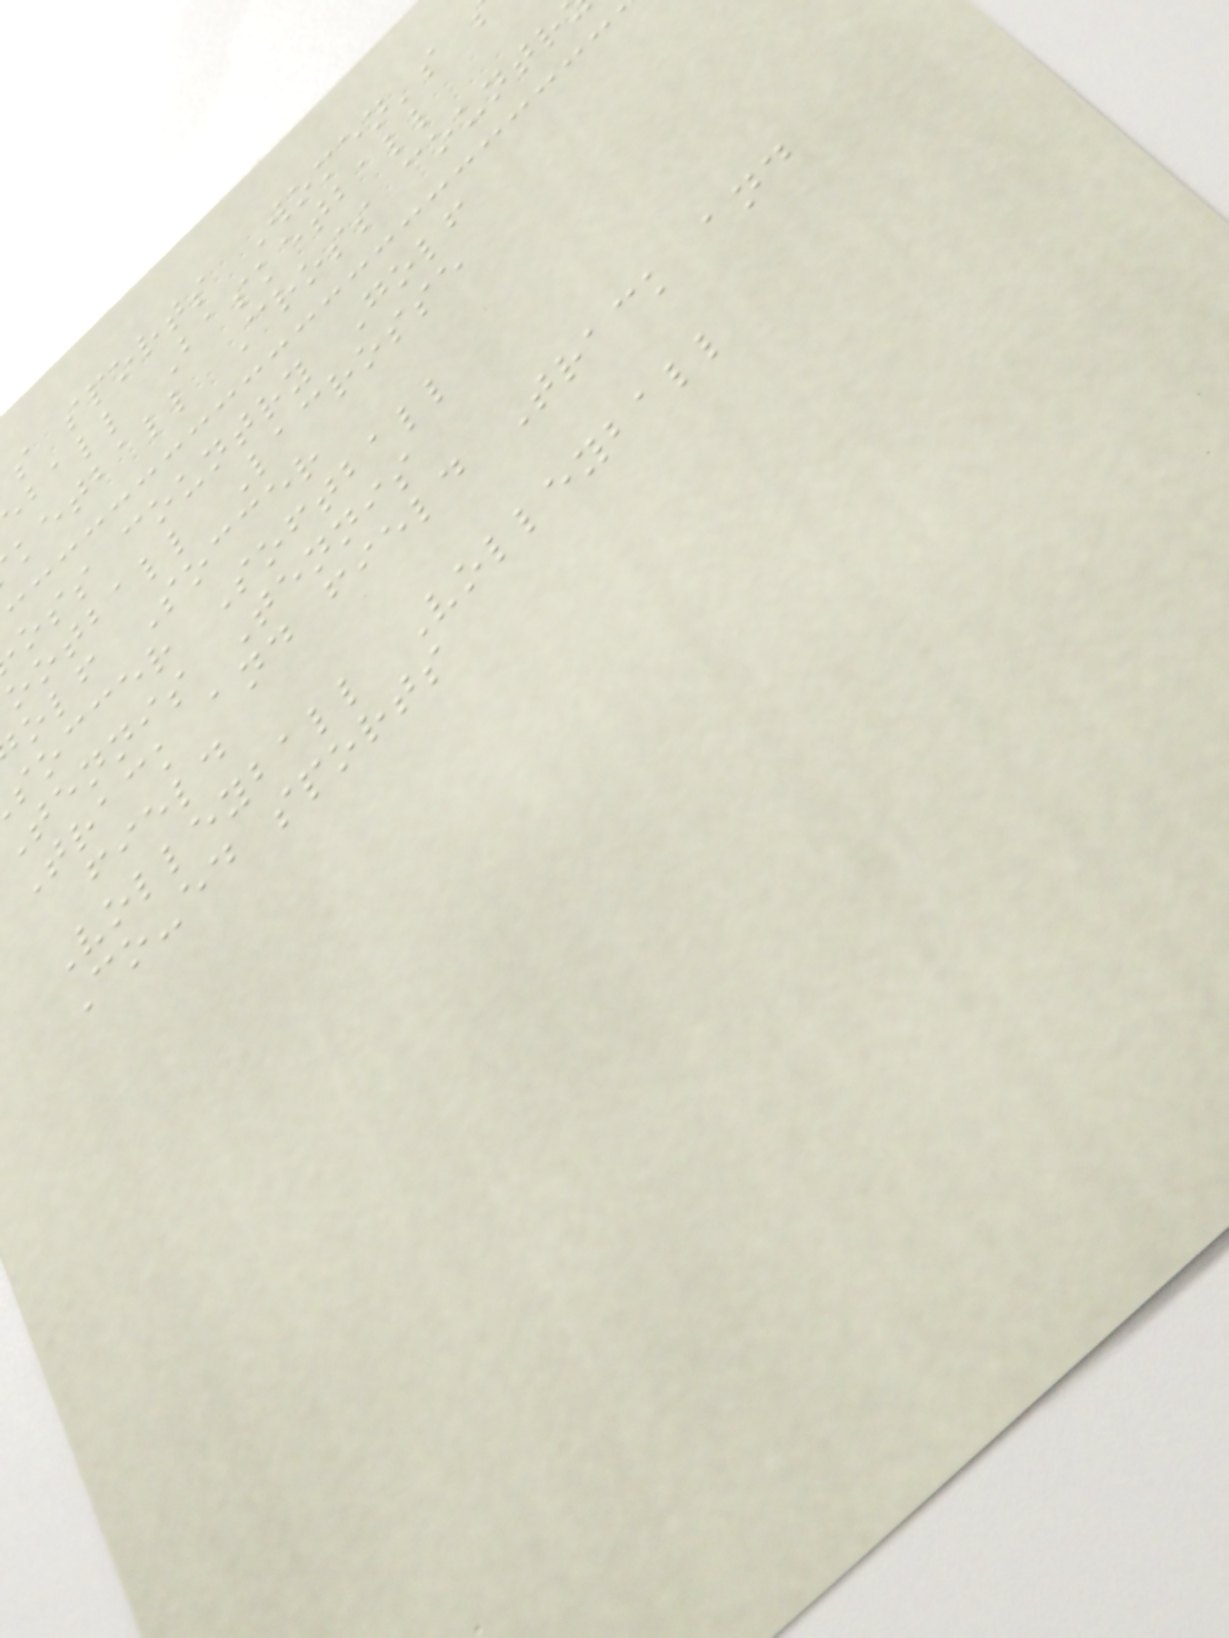s sports Women's
ball Basketball
ketball Cross countr
oss country Golf
ootball Lacrosse
olf Soccer
soccer Softball
tennis Tennis
Track and field Track and
field
Volleyball Volleyball
Co-ed sports
